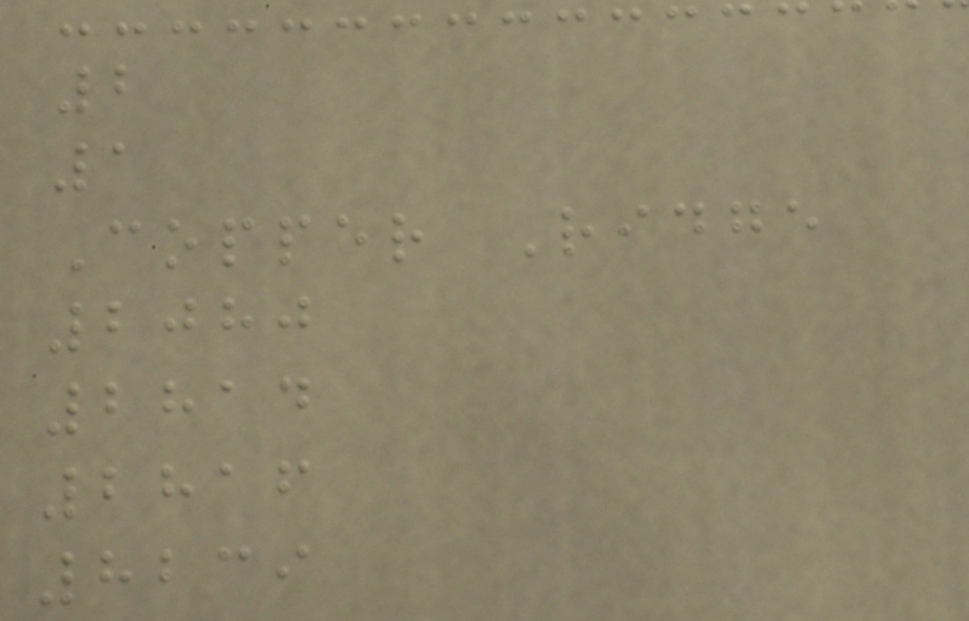2
1
Copper Ridge
2080
2814
2816
8239
